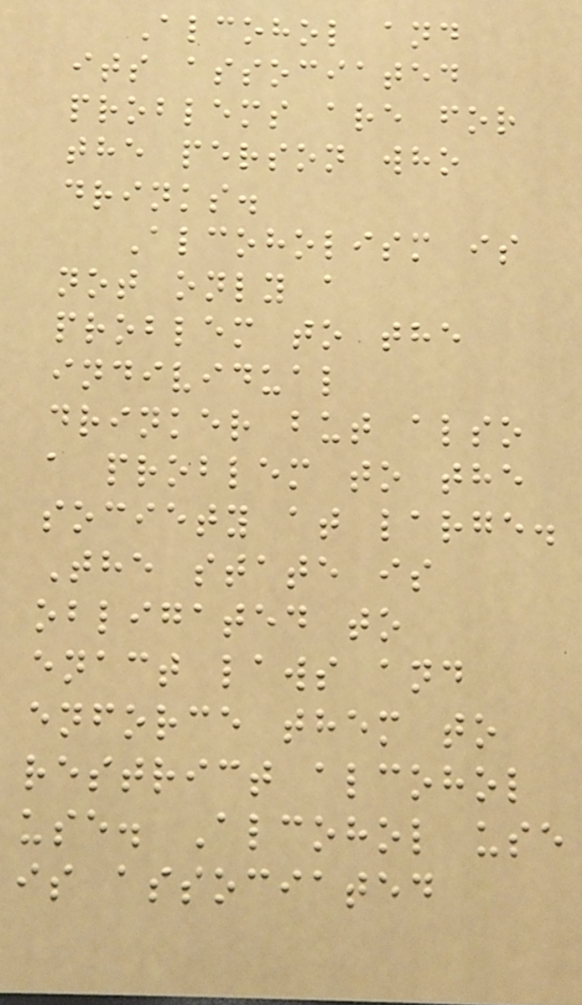Alcohol and
its associated
problems are for
the person who
drinks.
Alcoholism is
not only a
problem to the
individual
drinker but also
a problem to the
society at large.
The state is
obligated to
enact laws and
enforce them to
restrict alcohol
use. Alcohol use
is associated
